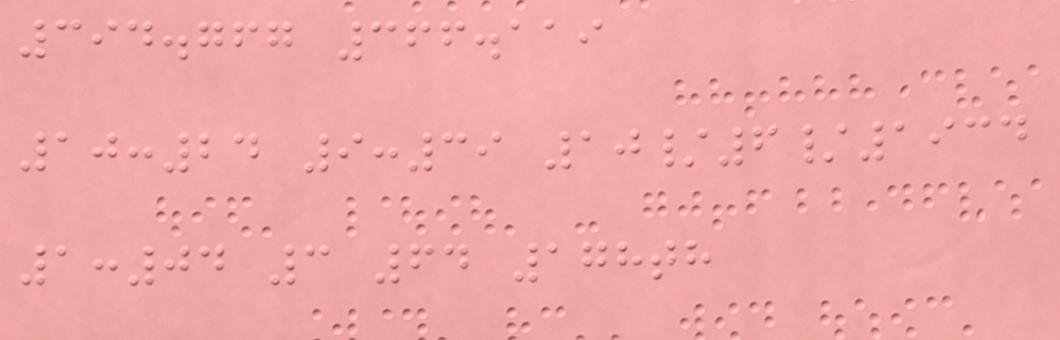394.767 366.119
10:24 9:39 10/6/1934
1:04 3 64 178th
